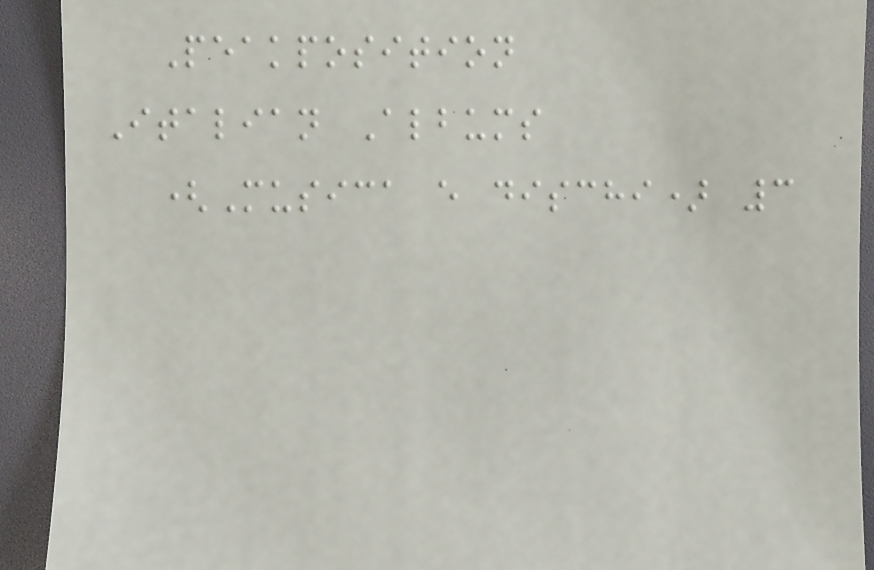Peakposition
Italian Albums
(Musica e dischi) 3
